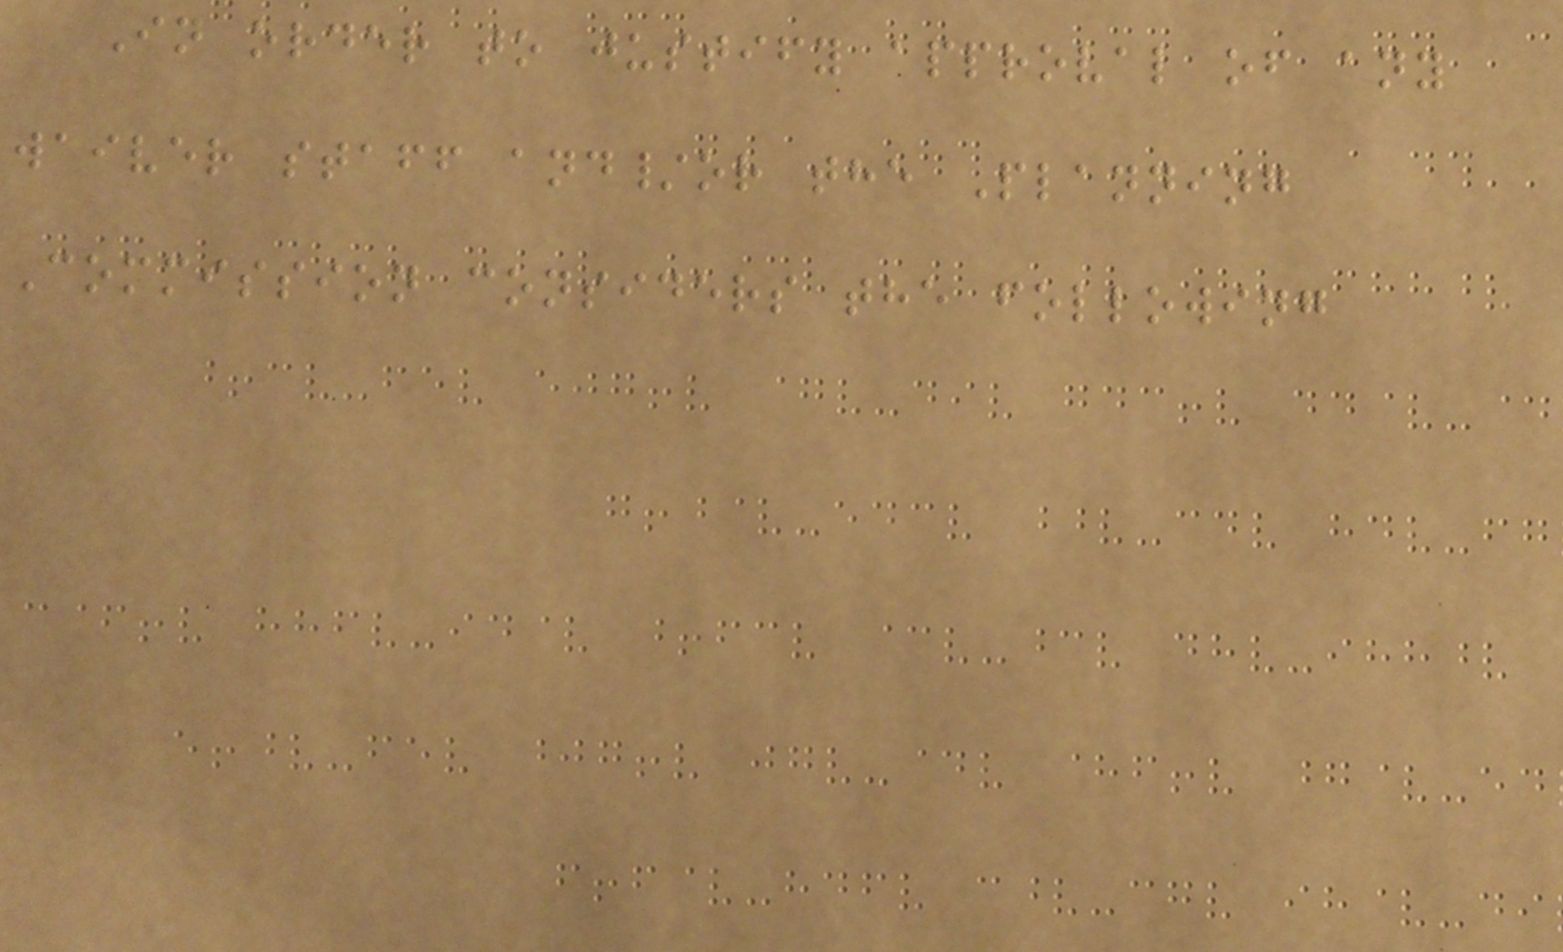In order to justify approval of any
waiver staff and/or the Planning
Commission considers the following
